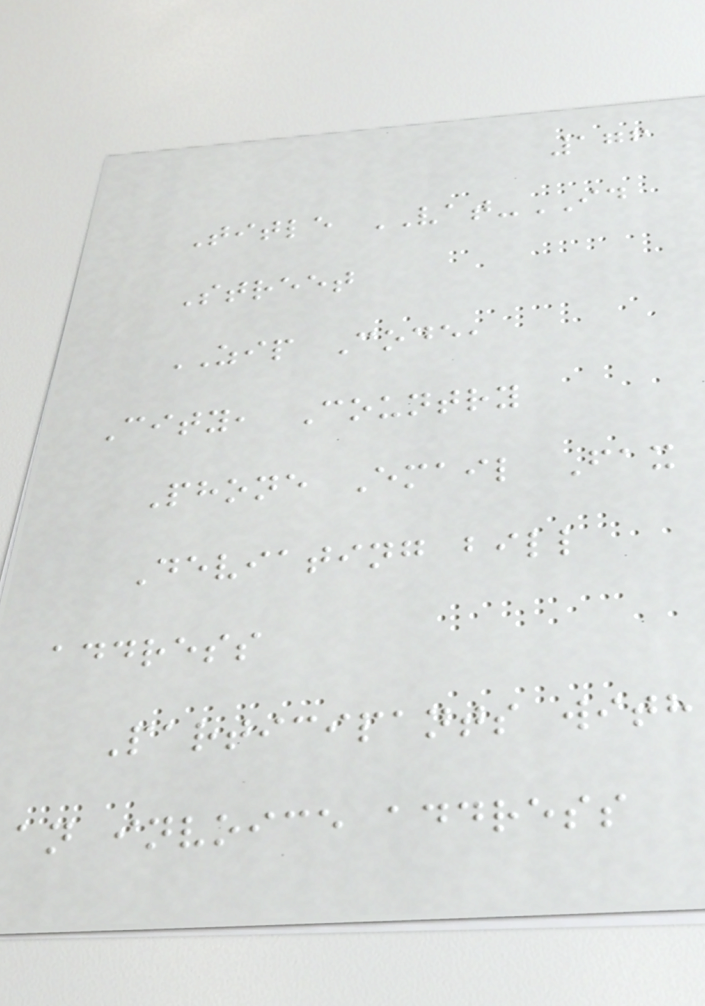176
Title VAT-ID
Street
ZIP Code,
City, Country
Phone Email Fax
Deviating bill
address
Participants with
an invoice address
